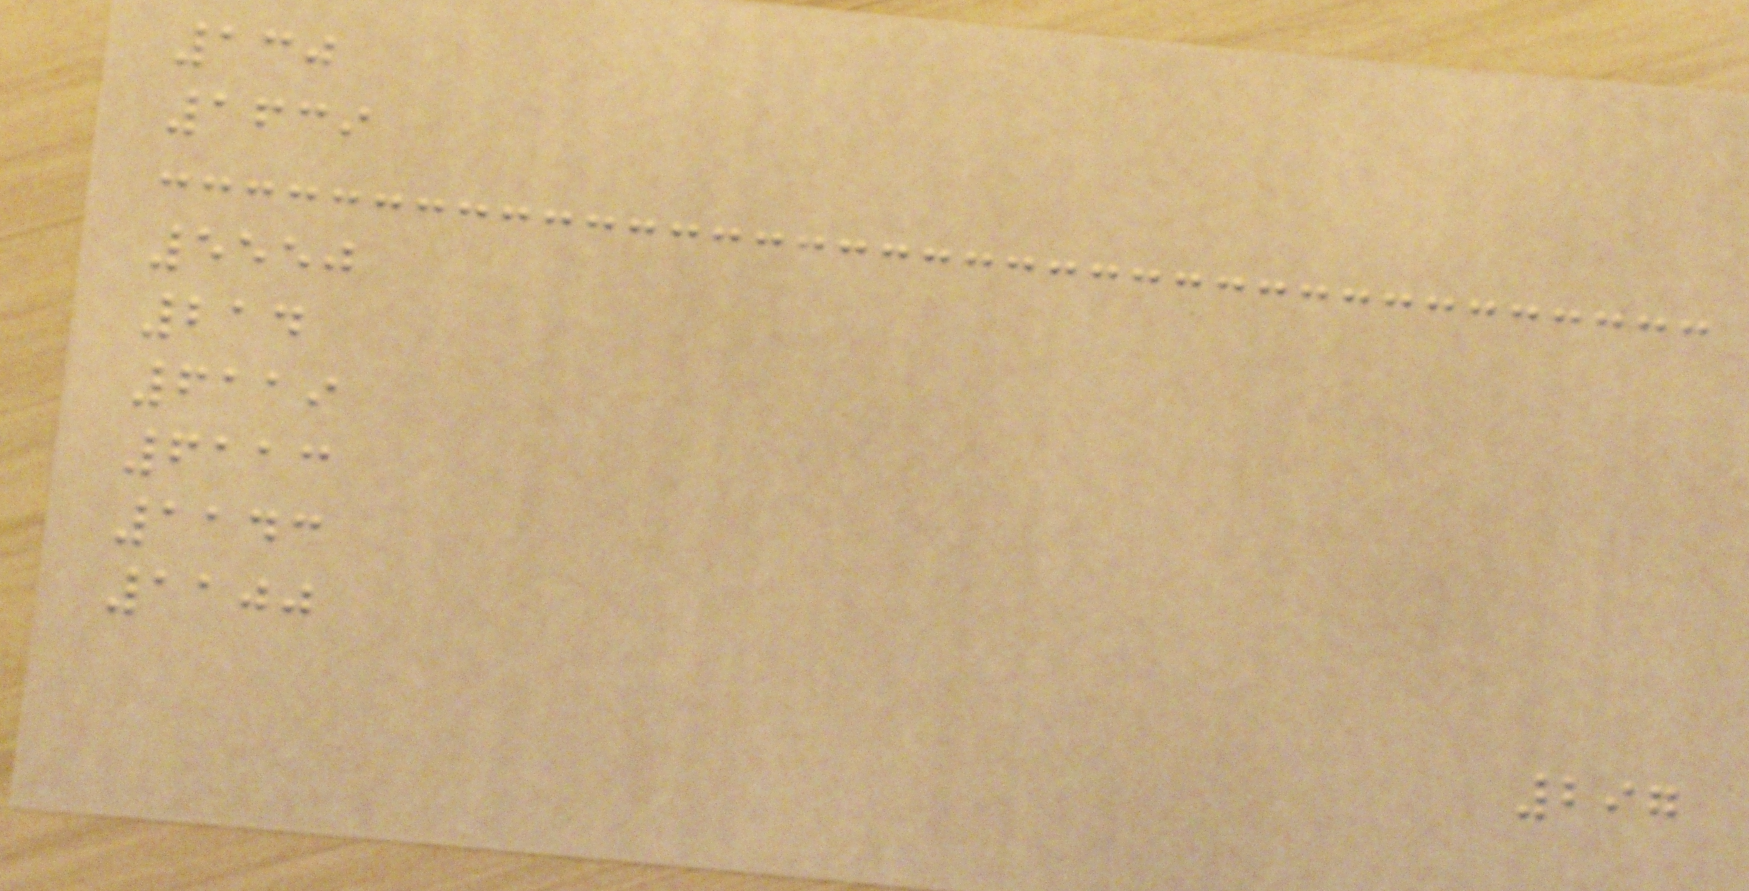130
1639
5550
214
6119
6113
1143
1100
297
